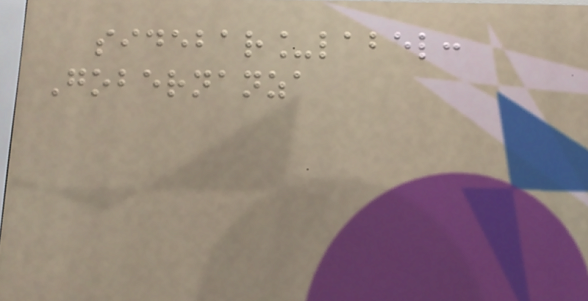sidebar_label:
Gobernanza
